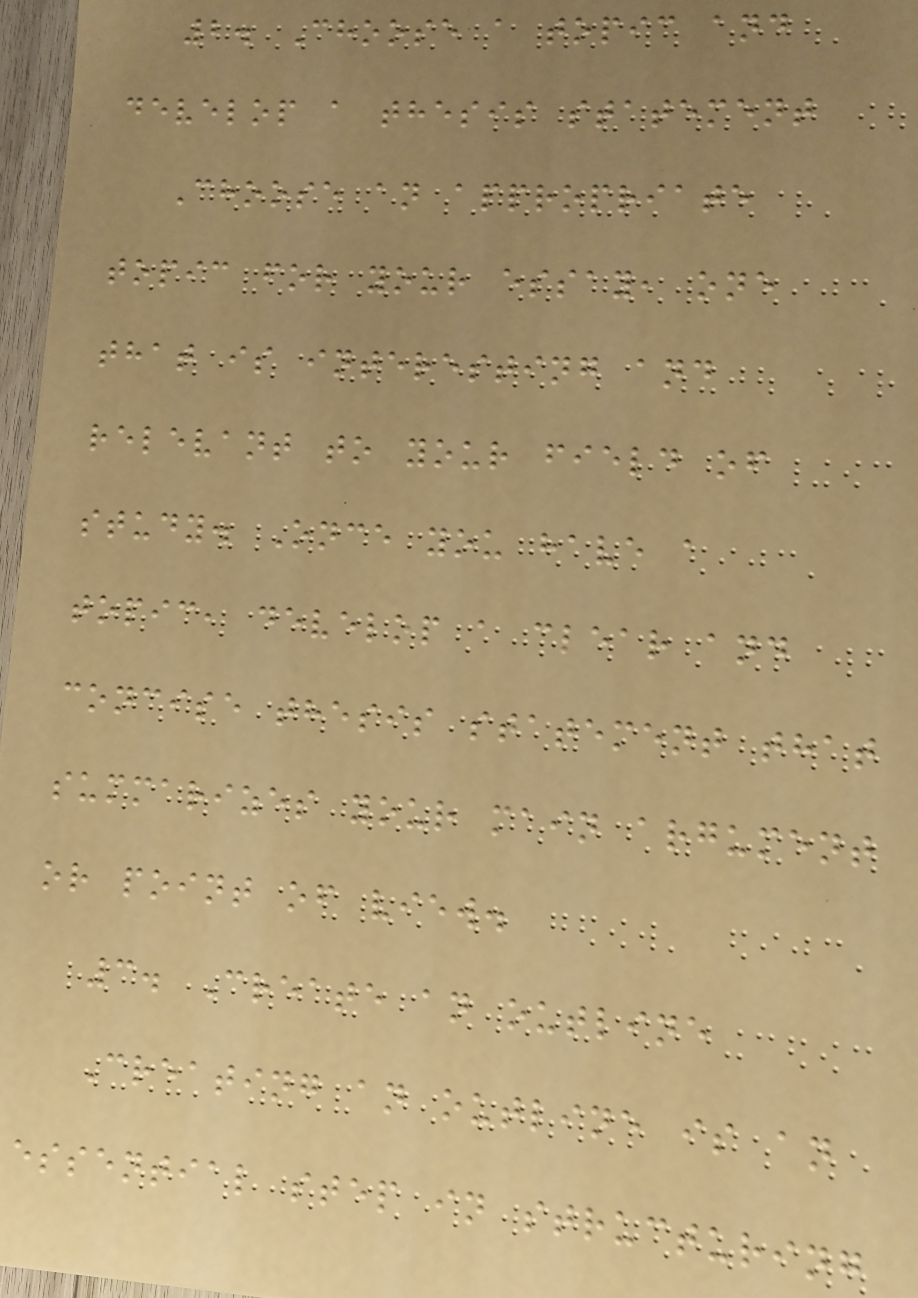2. Choose a topic and
develop a thesis statement
Choose an appropriate
topic for your essay, one
that is interesting and
relevant to your field of
study. Once you have a
topic, develop a clear and
concise thesis statement that
summarizes your main argument
or point of view.
3. Create an outline
Creating an outline is an
essential step in structuring
